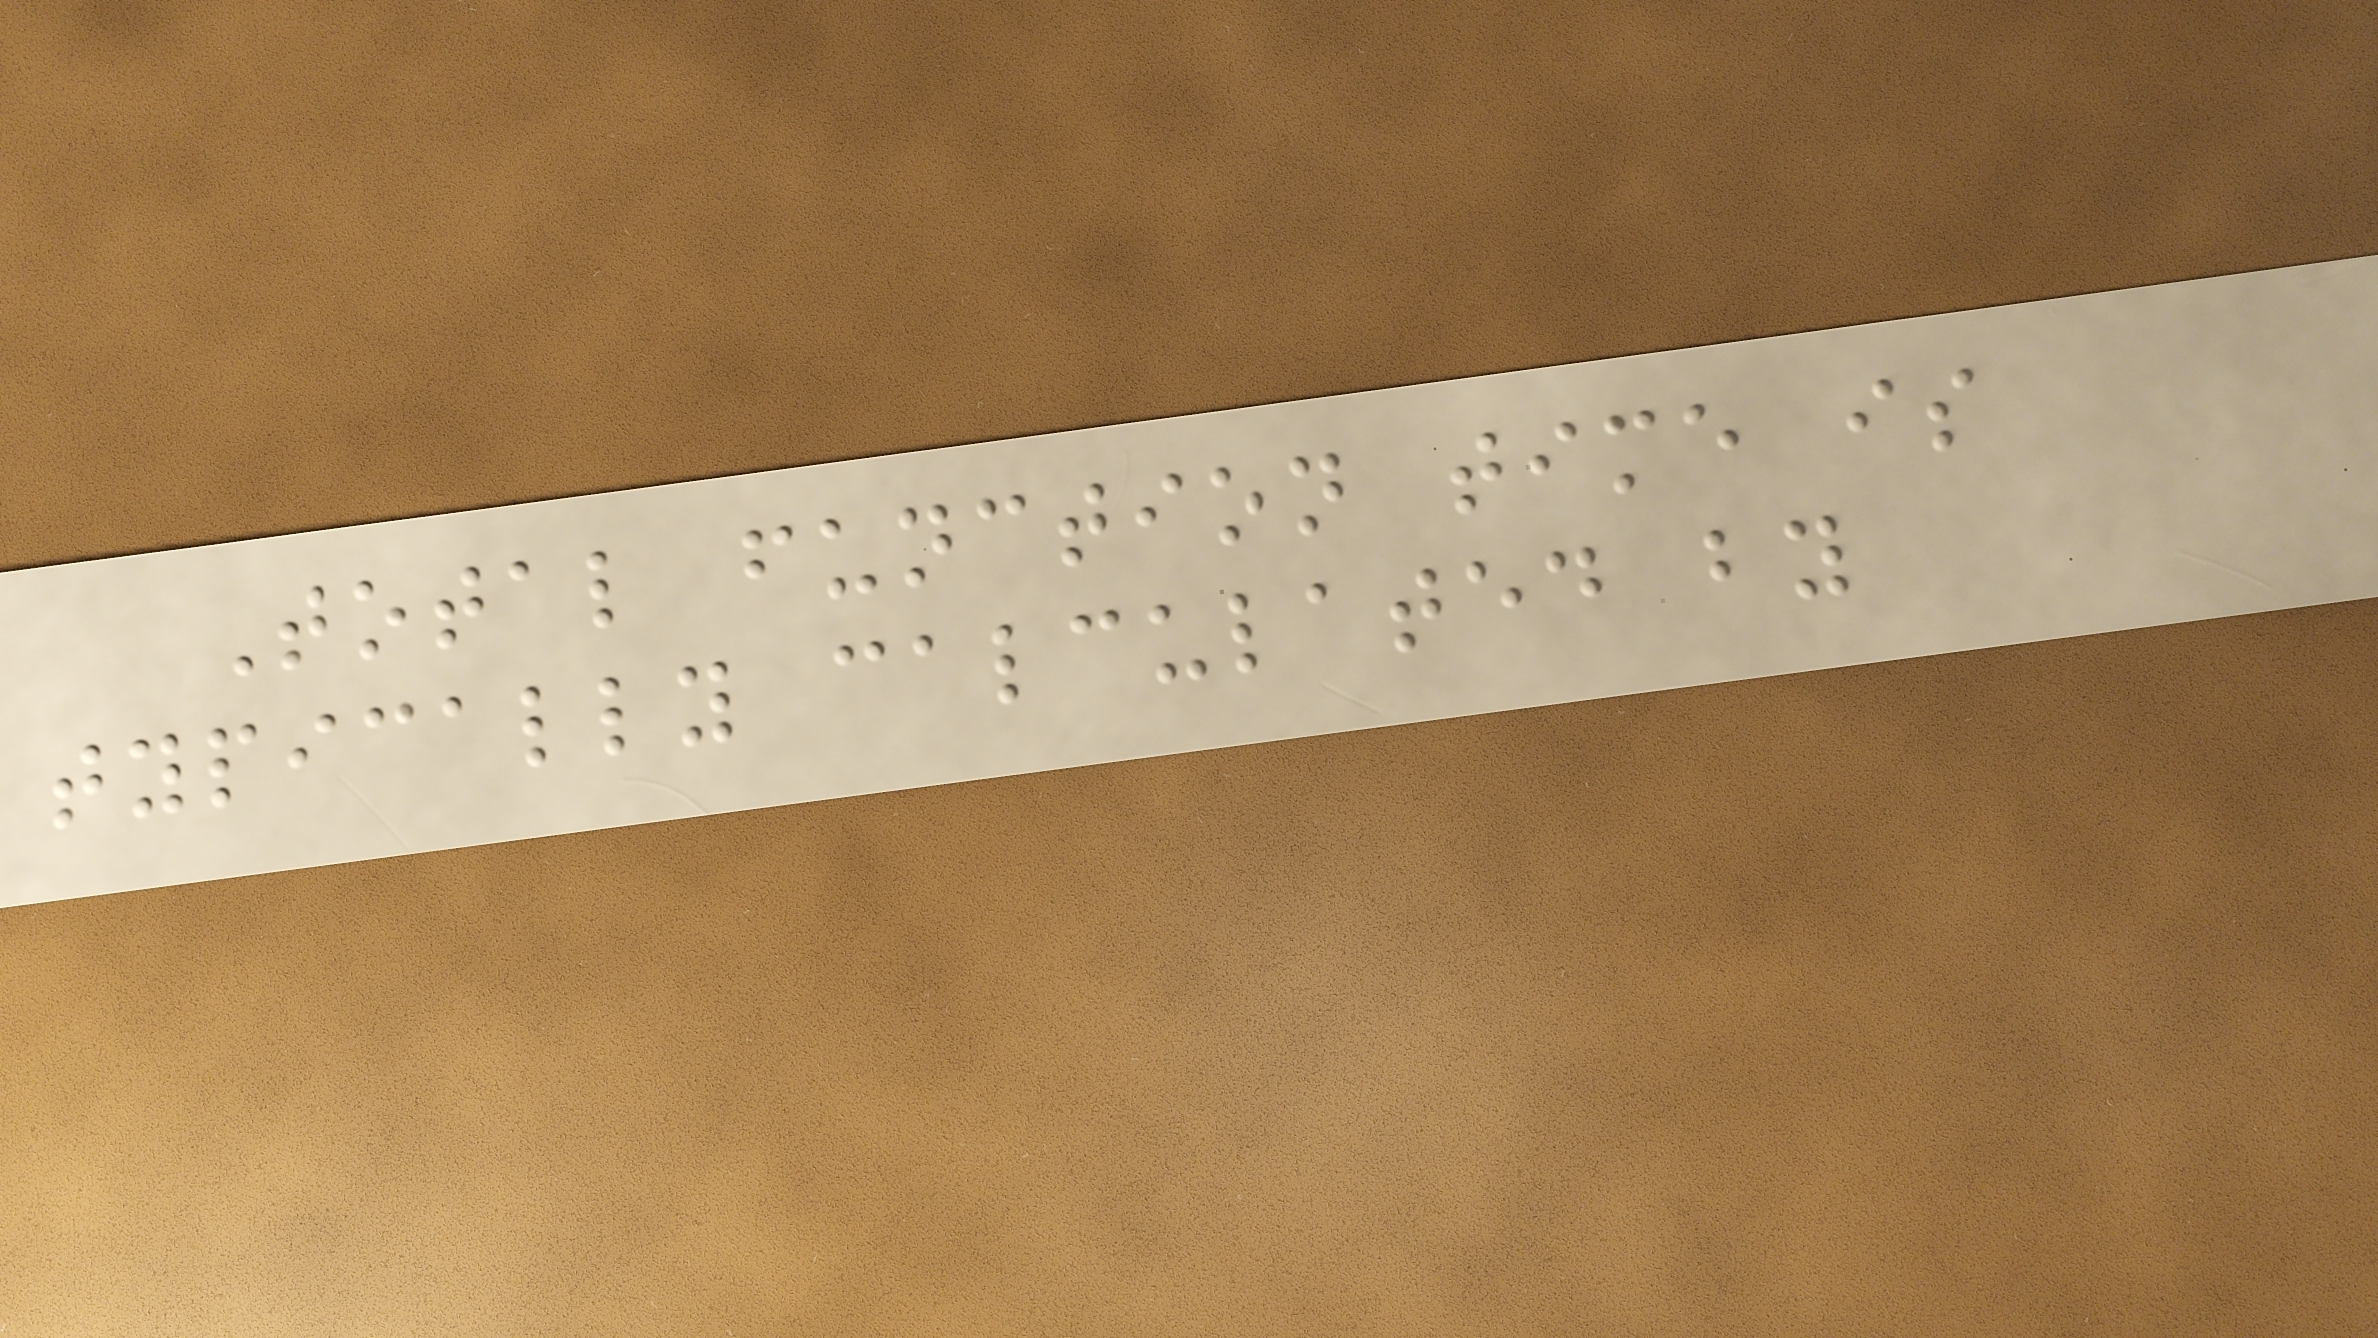Total function time is
typically calculated by
